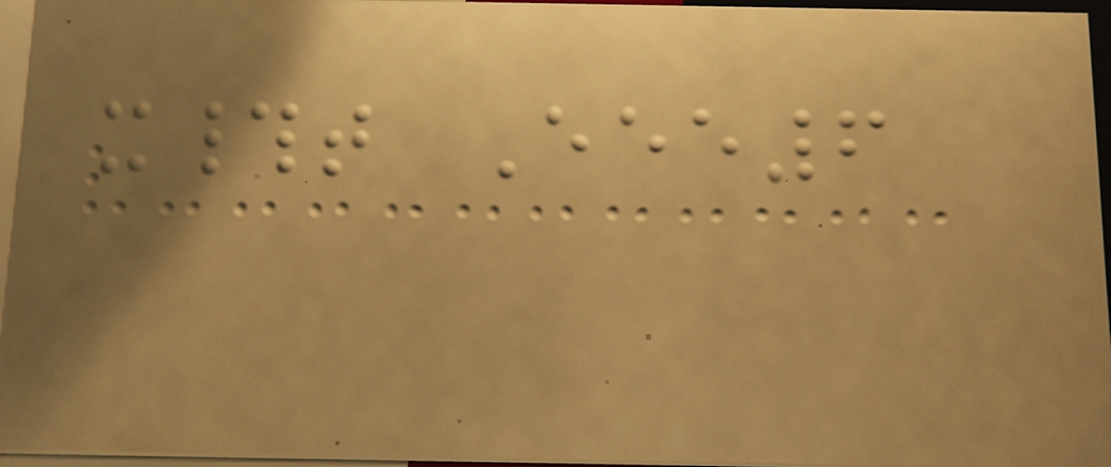x#t Eee6
